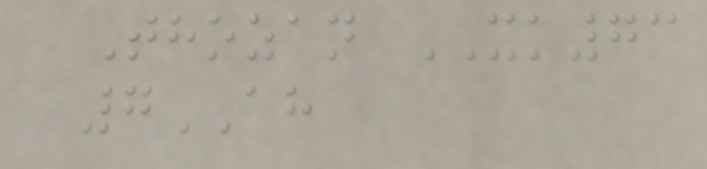Thozan XK73
7AH
